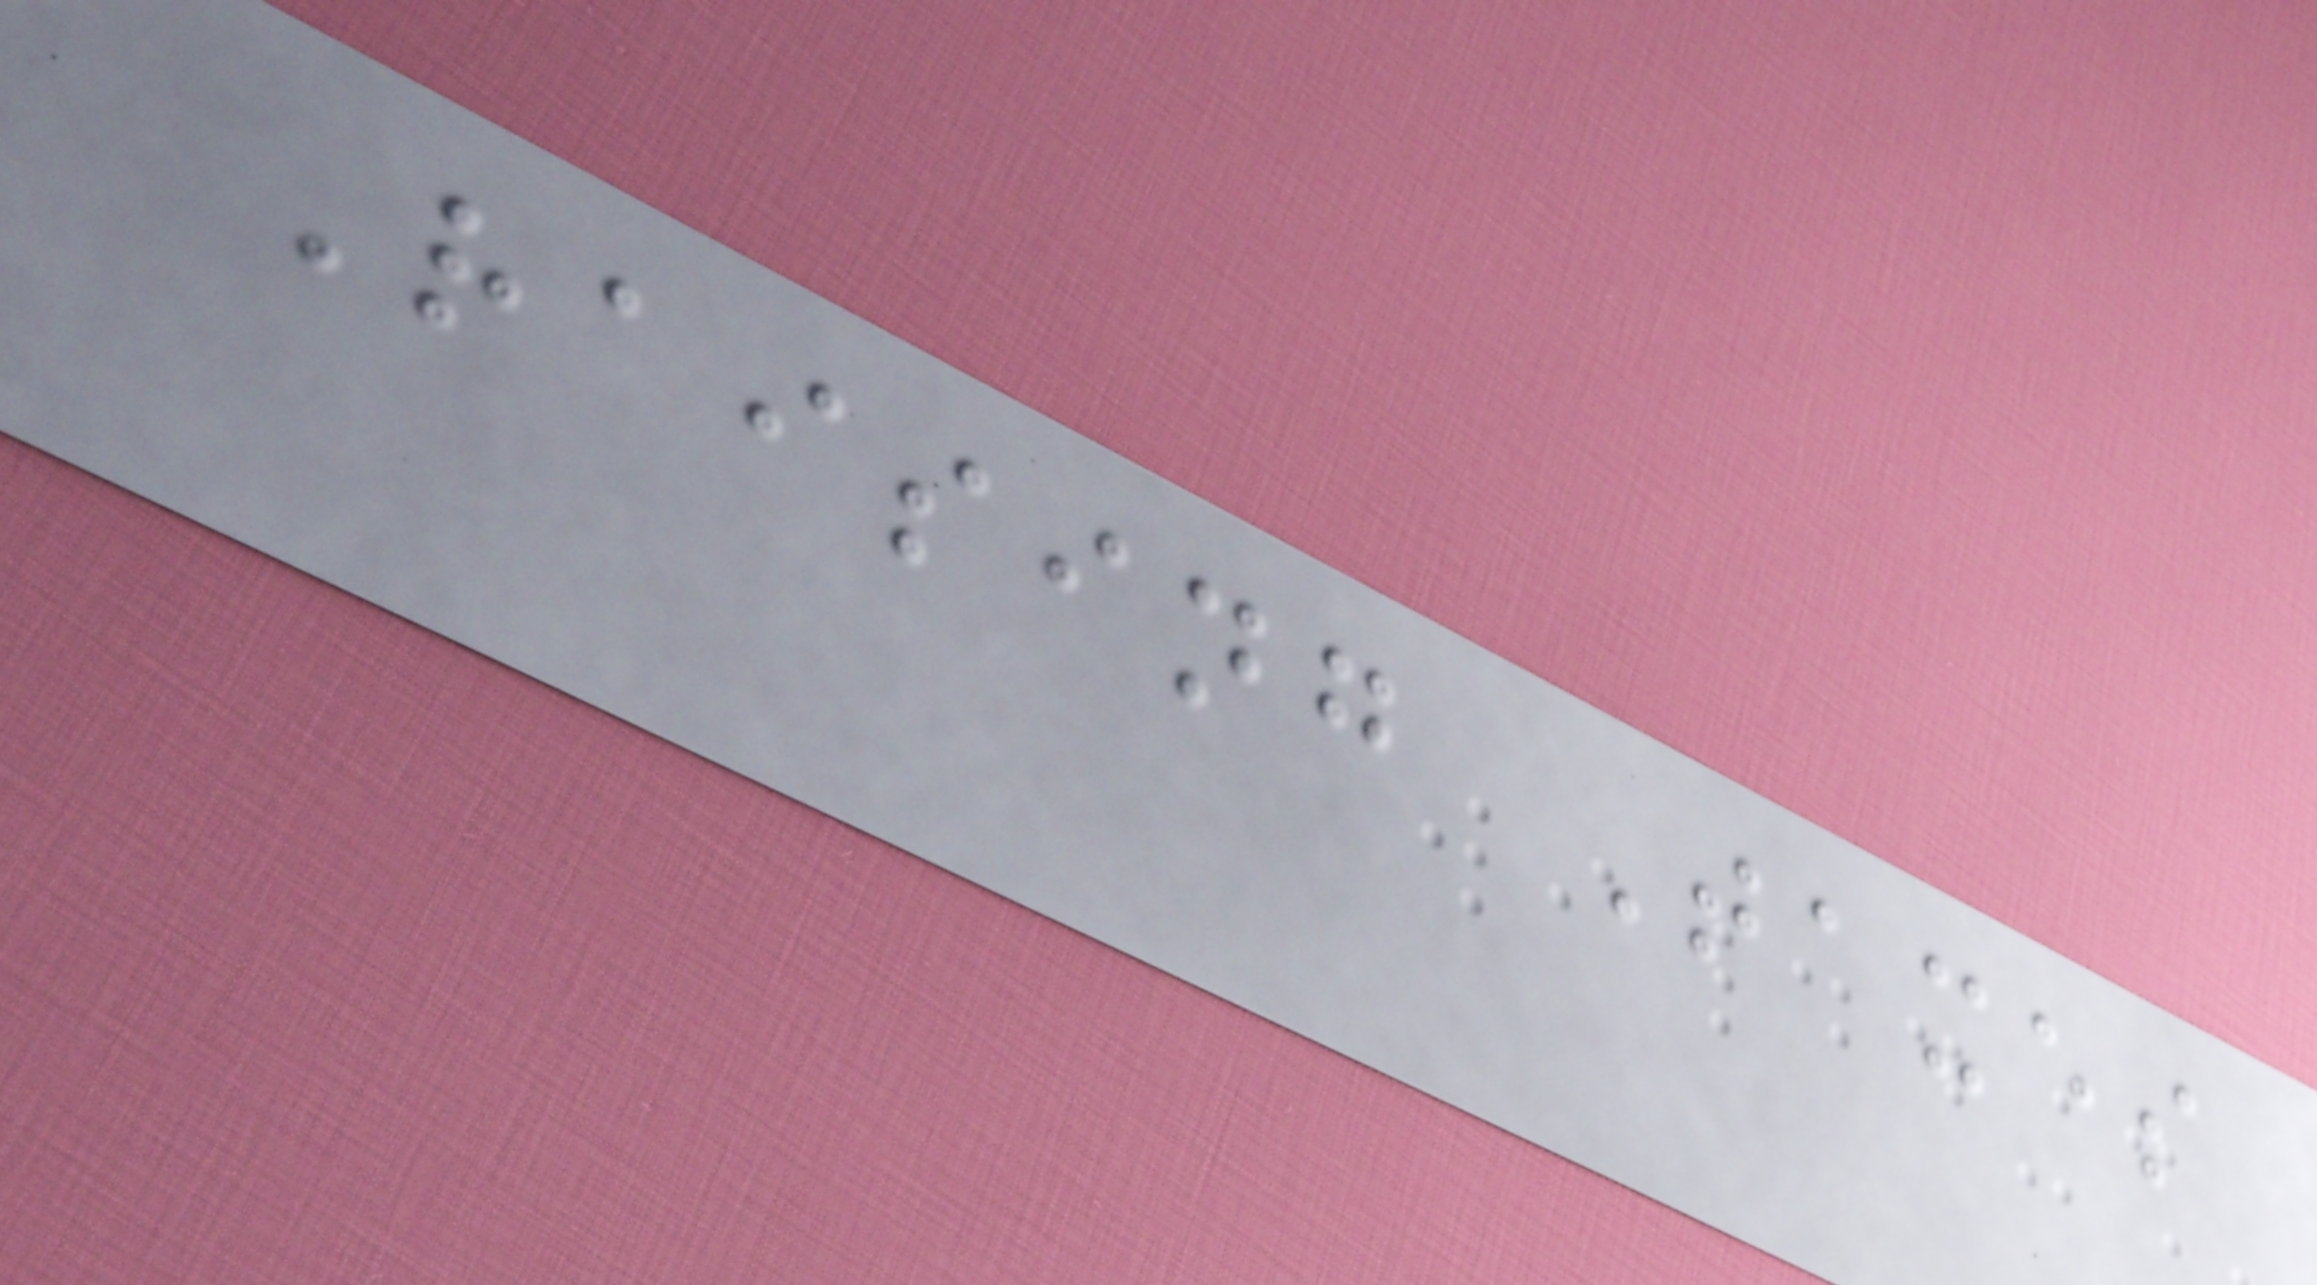Raising Taxes
